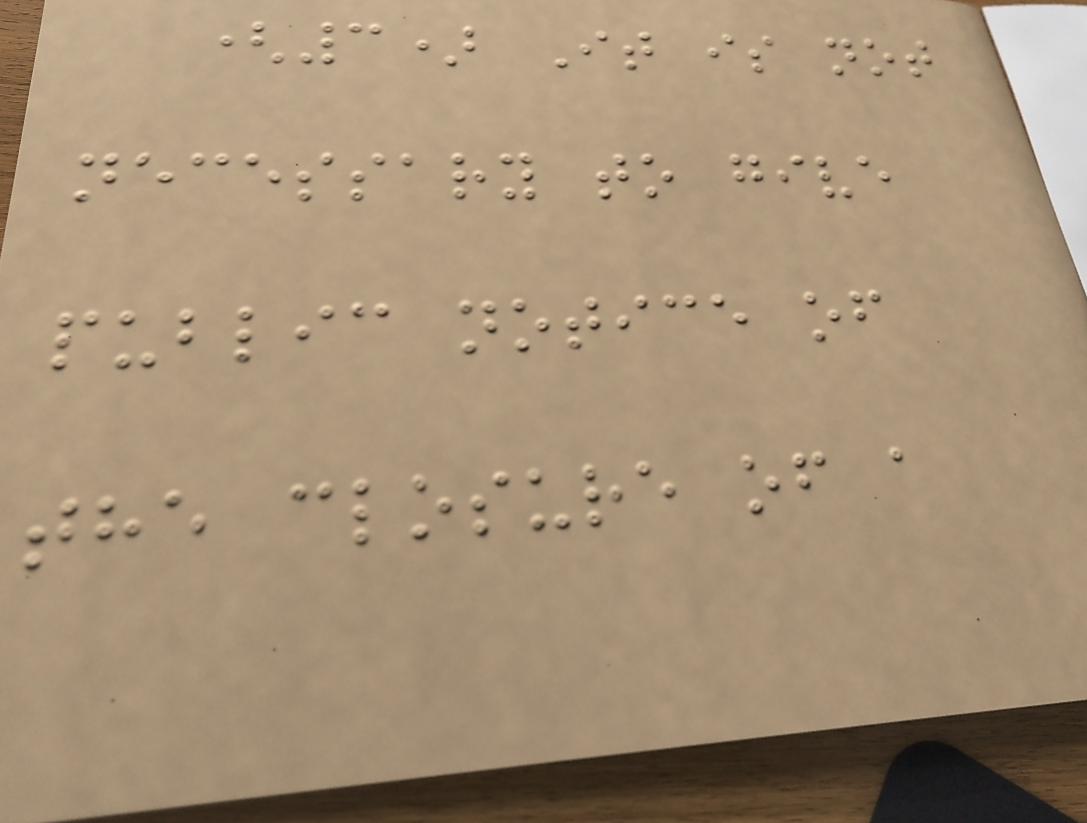(3) It is not
necessary to give
public notice of
the closure of a
